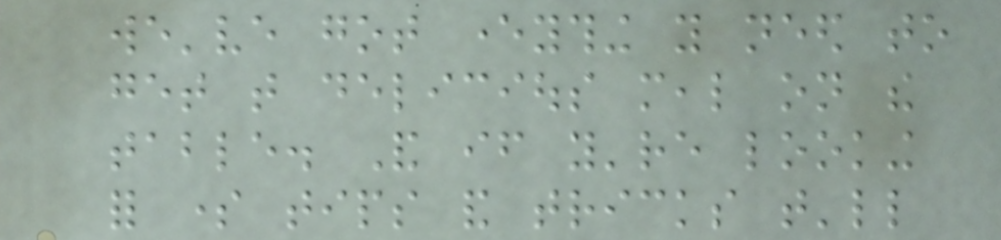we've got everything you need to
get that delicious meal on the
table. And if you're looking
for some tips and tricks that'll
